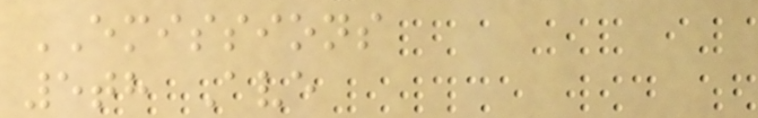EMISSIONS
5th Ave
